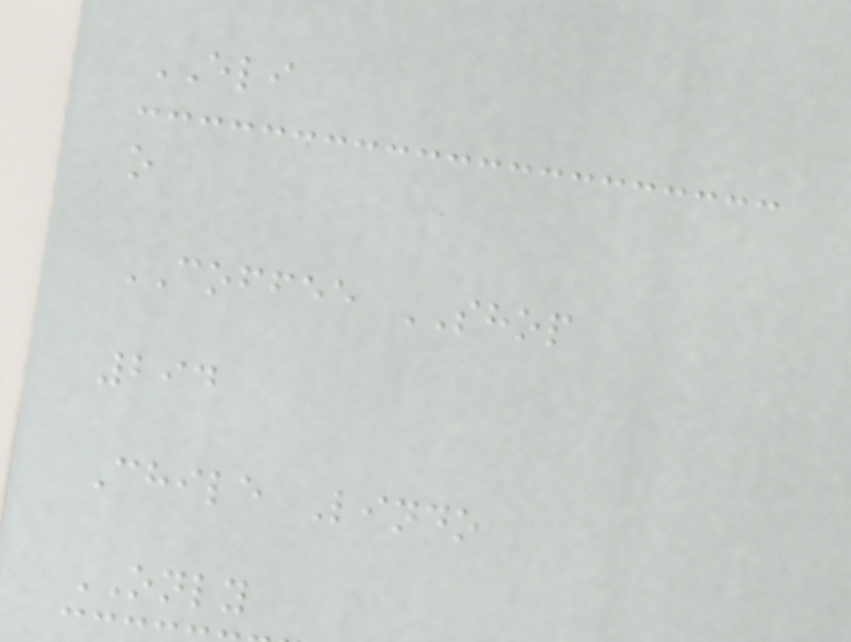ELI
o
COFFEE SHOP
294
Chile Lindo
ONLY
